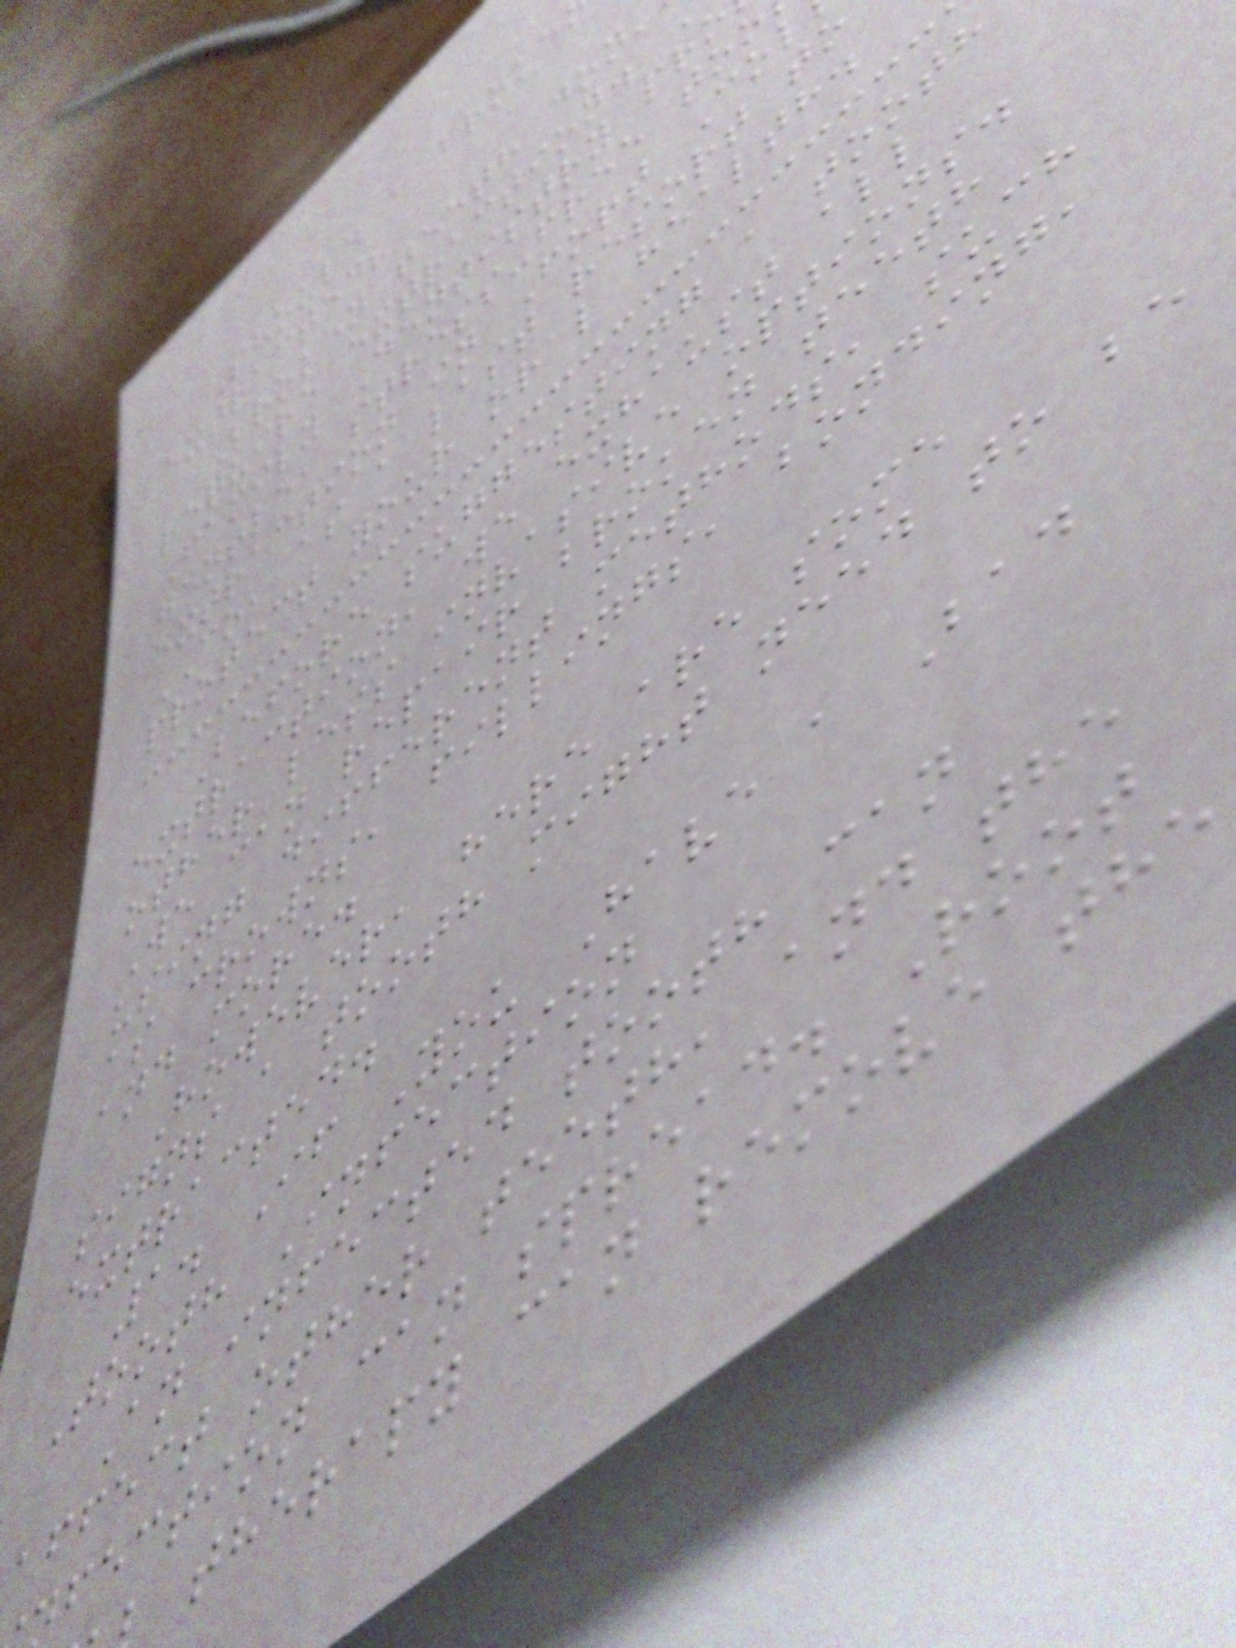Should a broke
extracted?
Broken teeth don
require extraction.
Family Dentistry pro
gentle, stress-free too
extraction in Fort Col
CO, as a last resort to
protect your oral health.
Before suggesting a tooth
extraction, we exhaust all
other less invasive options.
We can repair broken teeth
using different methods, such
as crowns, fillings, bonding,
and more.
However, here are some
signs a tooth might need to be
extracted.
1. If You Have a Bad
Tooth Infection
An infected tooth can
affect other teeth, and the
fection can spread. Root
therapy can remove the
